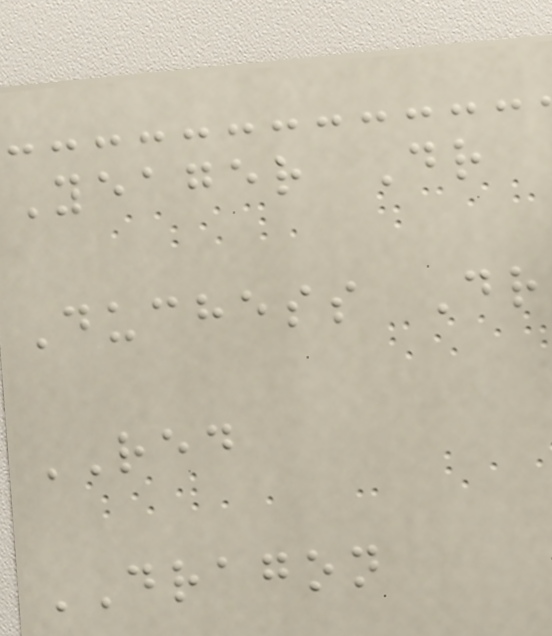Yeager Dr
Duchess Dr
RED
DRAGON
